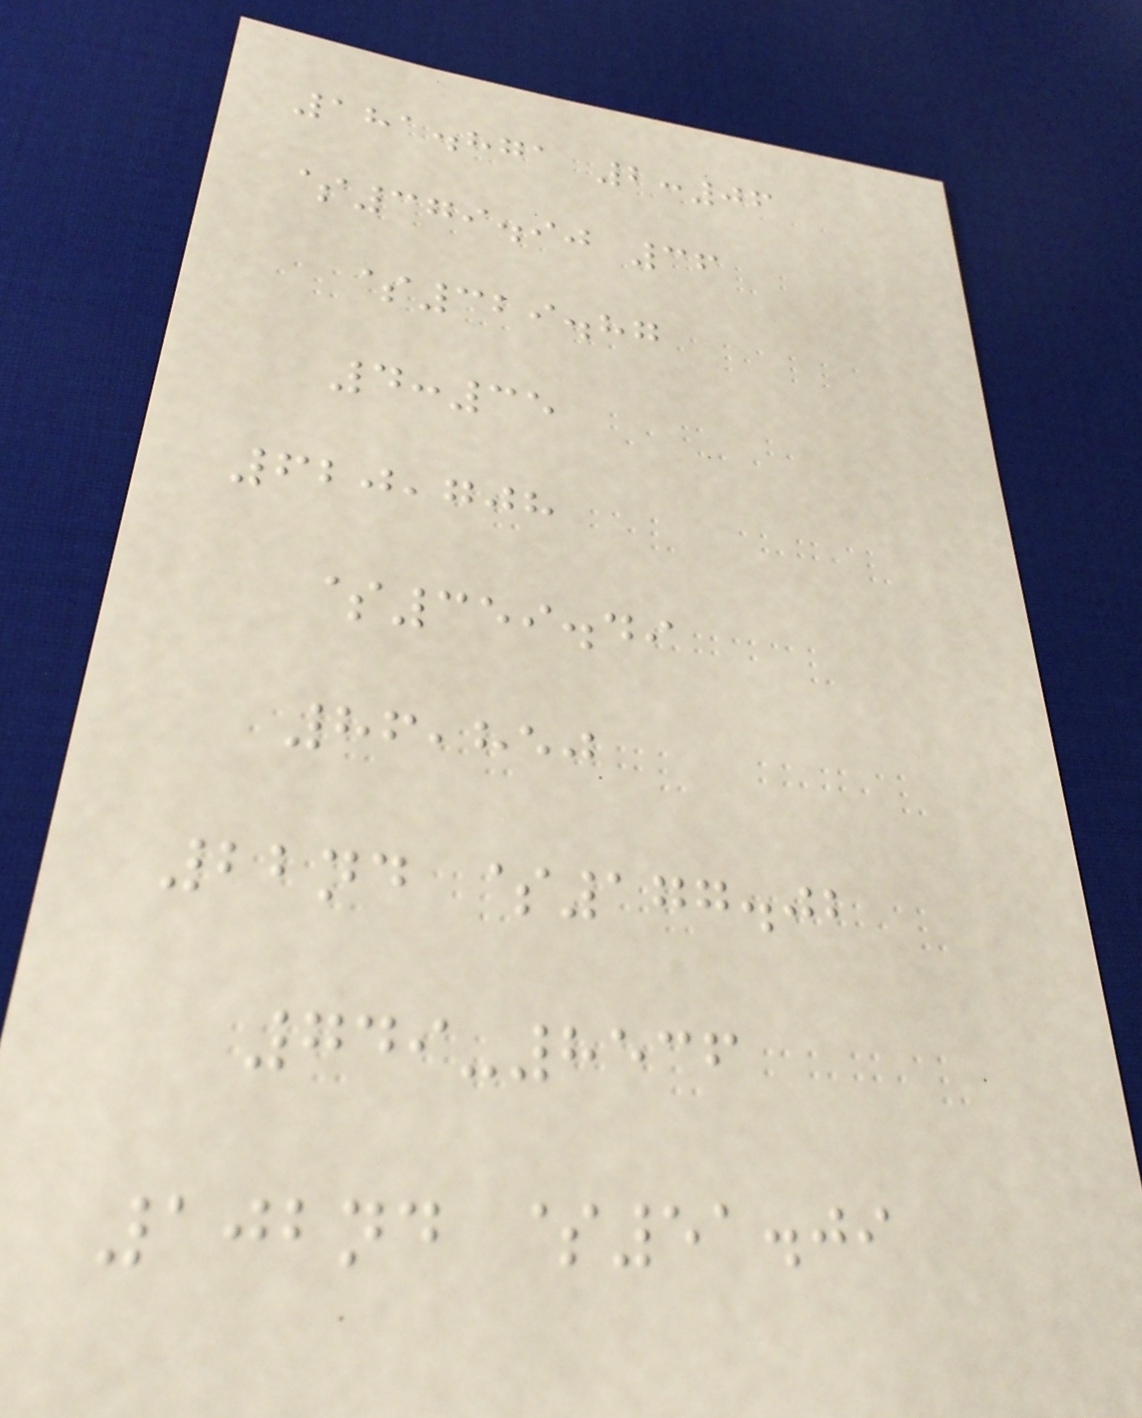181.871 2:06
$379.90 36
$329.87
4:35
620,708
$359.49
86,850
22nd $177.02
749-8536
102nd $51.09
